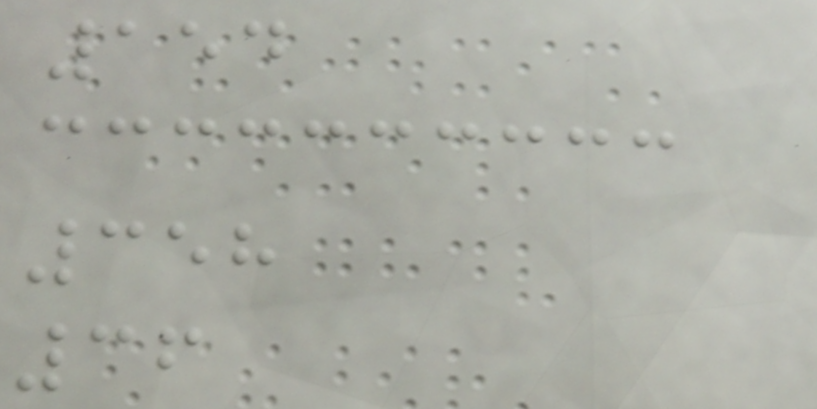154
358
36
